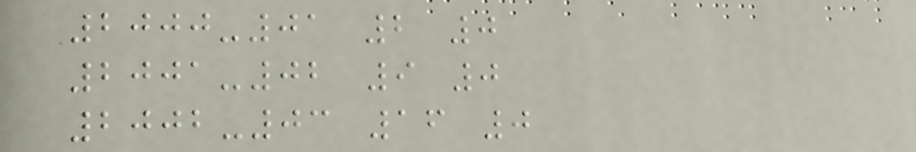2000-01 2 0
2001-02 9 0
2002-03 16 0
